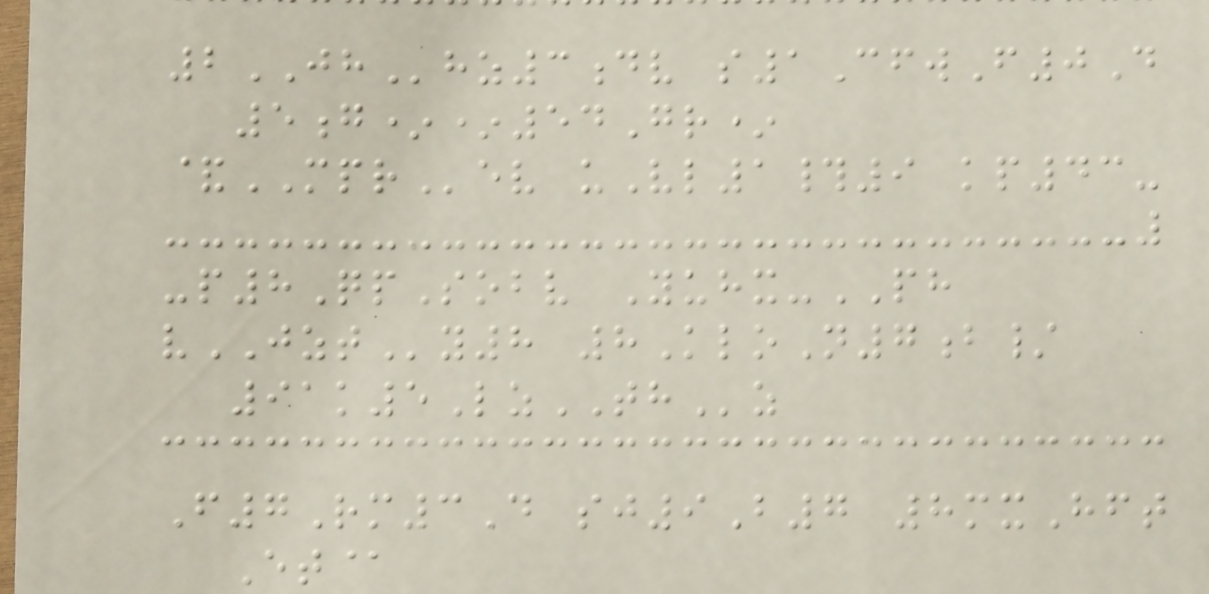2JHhz3dv s1CfwF0D
5g**54Gr*
&MPRev uVl1#9 kp43-
-p8QpSobv Yuhx-PH
vJZTy8 8KloN7b/
91k5LzTHz
F7Rm3D sj9B7 8mxHft
Et@
